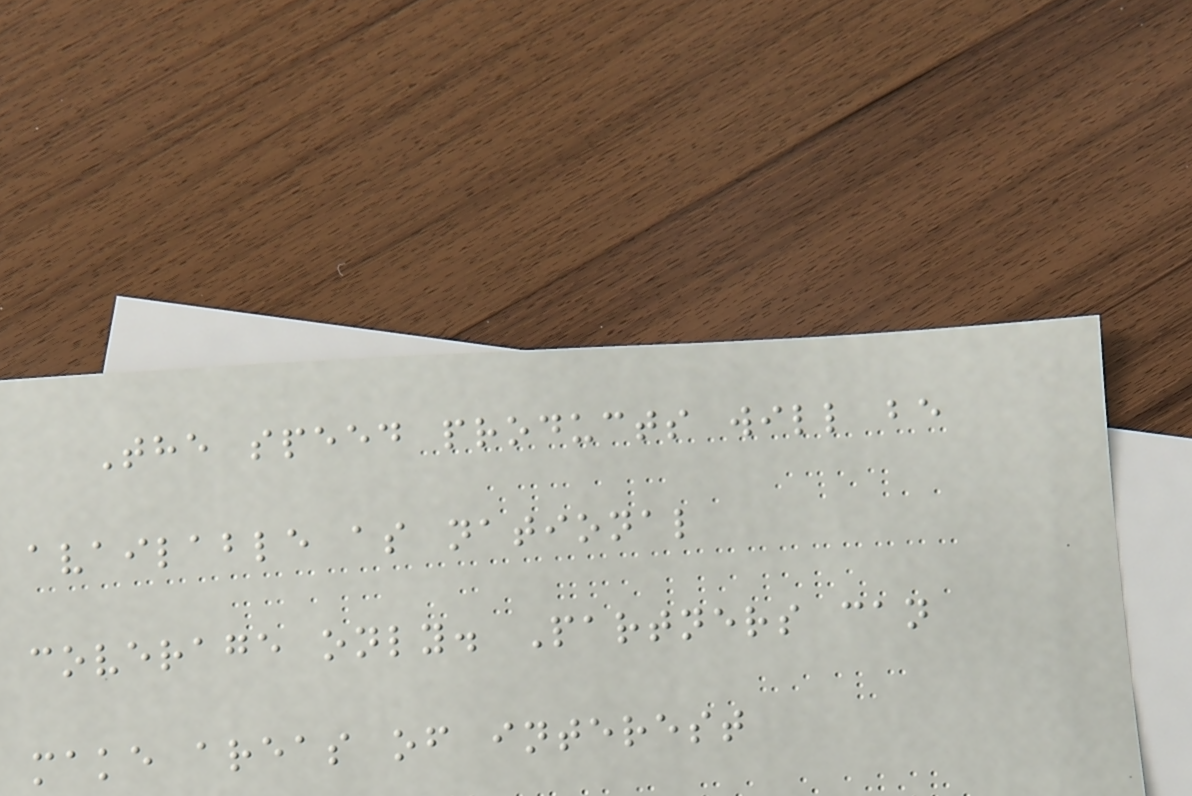The speed products will be
available as national
coverage only. Partners can
make areas of interest
